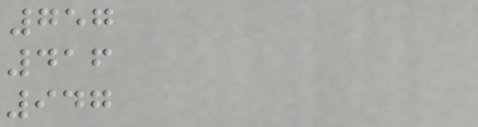757
416
947
